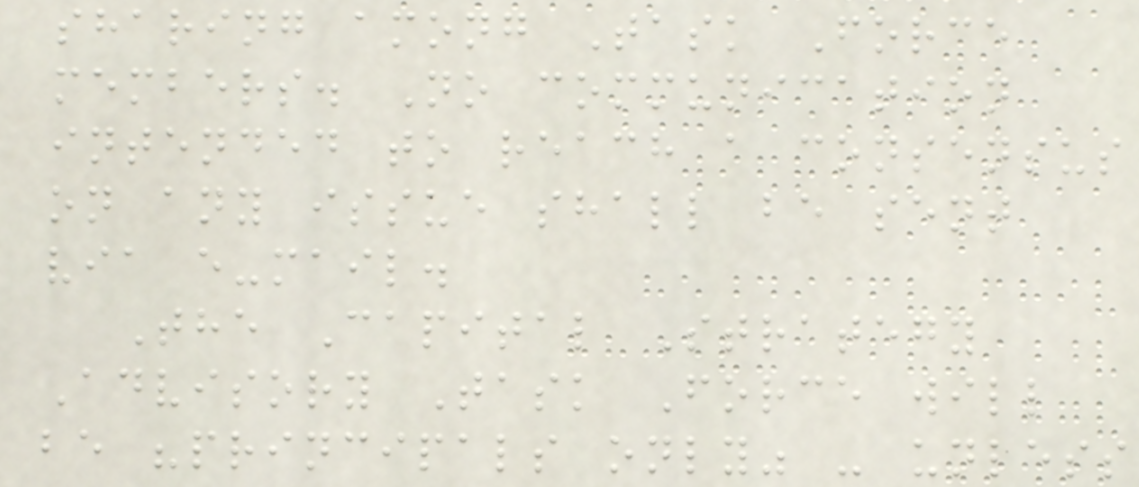sharing among Task Force
members. No communication
intended to reach a consensus
on any issue shall be sent
via e-mail.
The Capital Strategy
Advisory Task Force will
be "principals only" - unless
